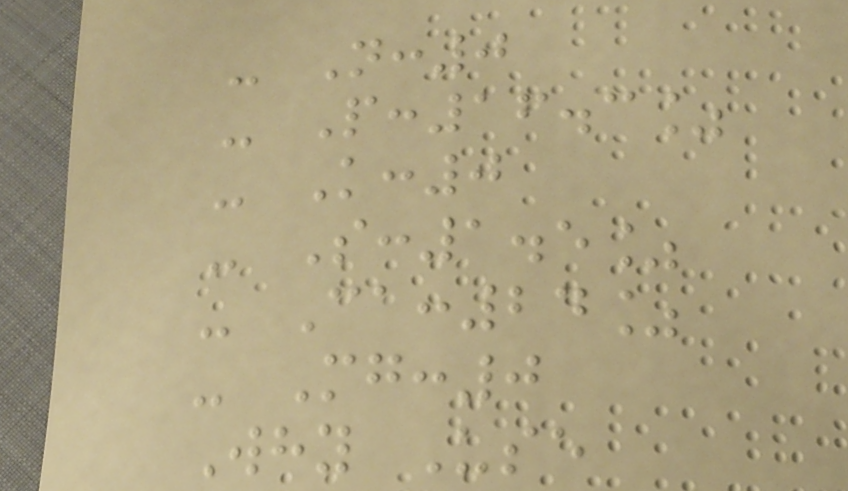- N:0
- P:16.3%
- K:0
- S:1.5%
- Ca:24%
- Mg:0
Why Use
